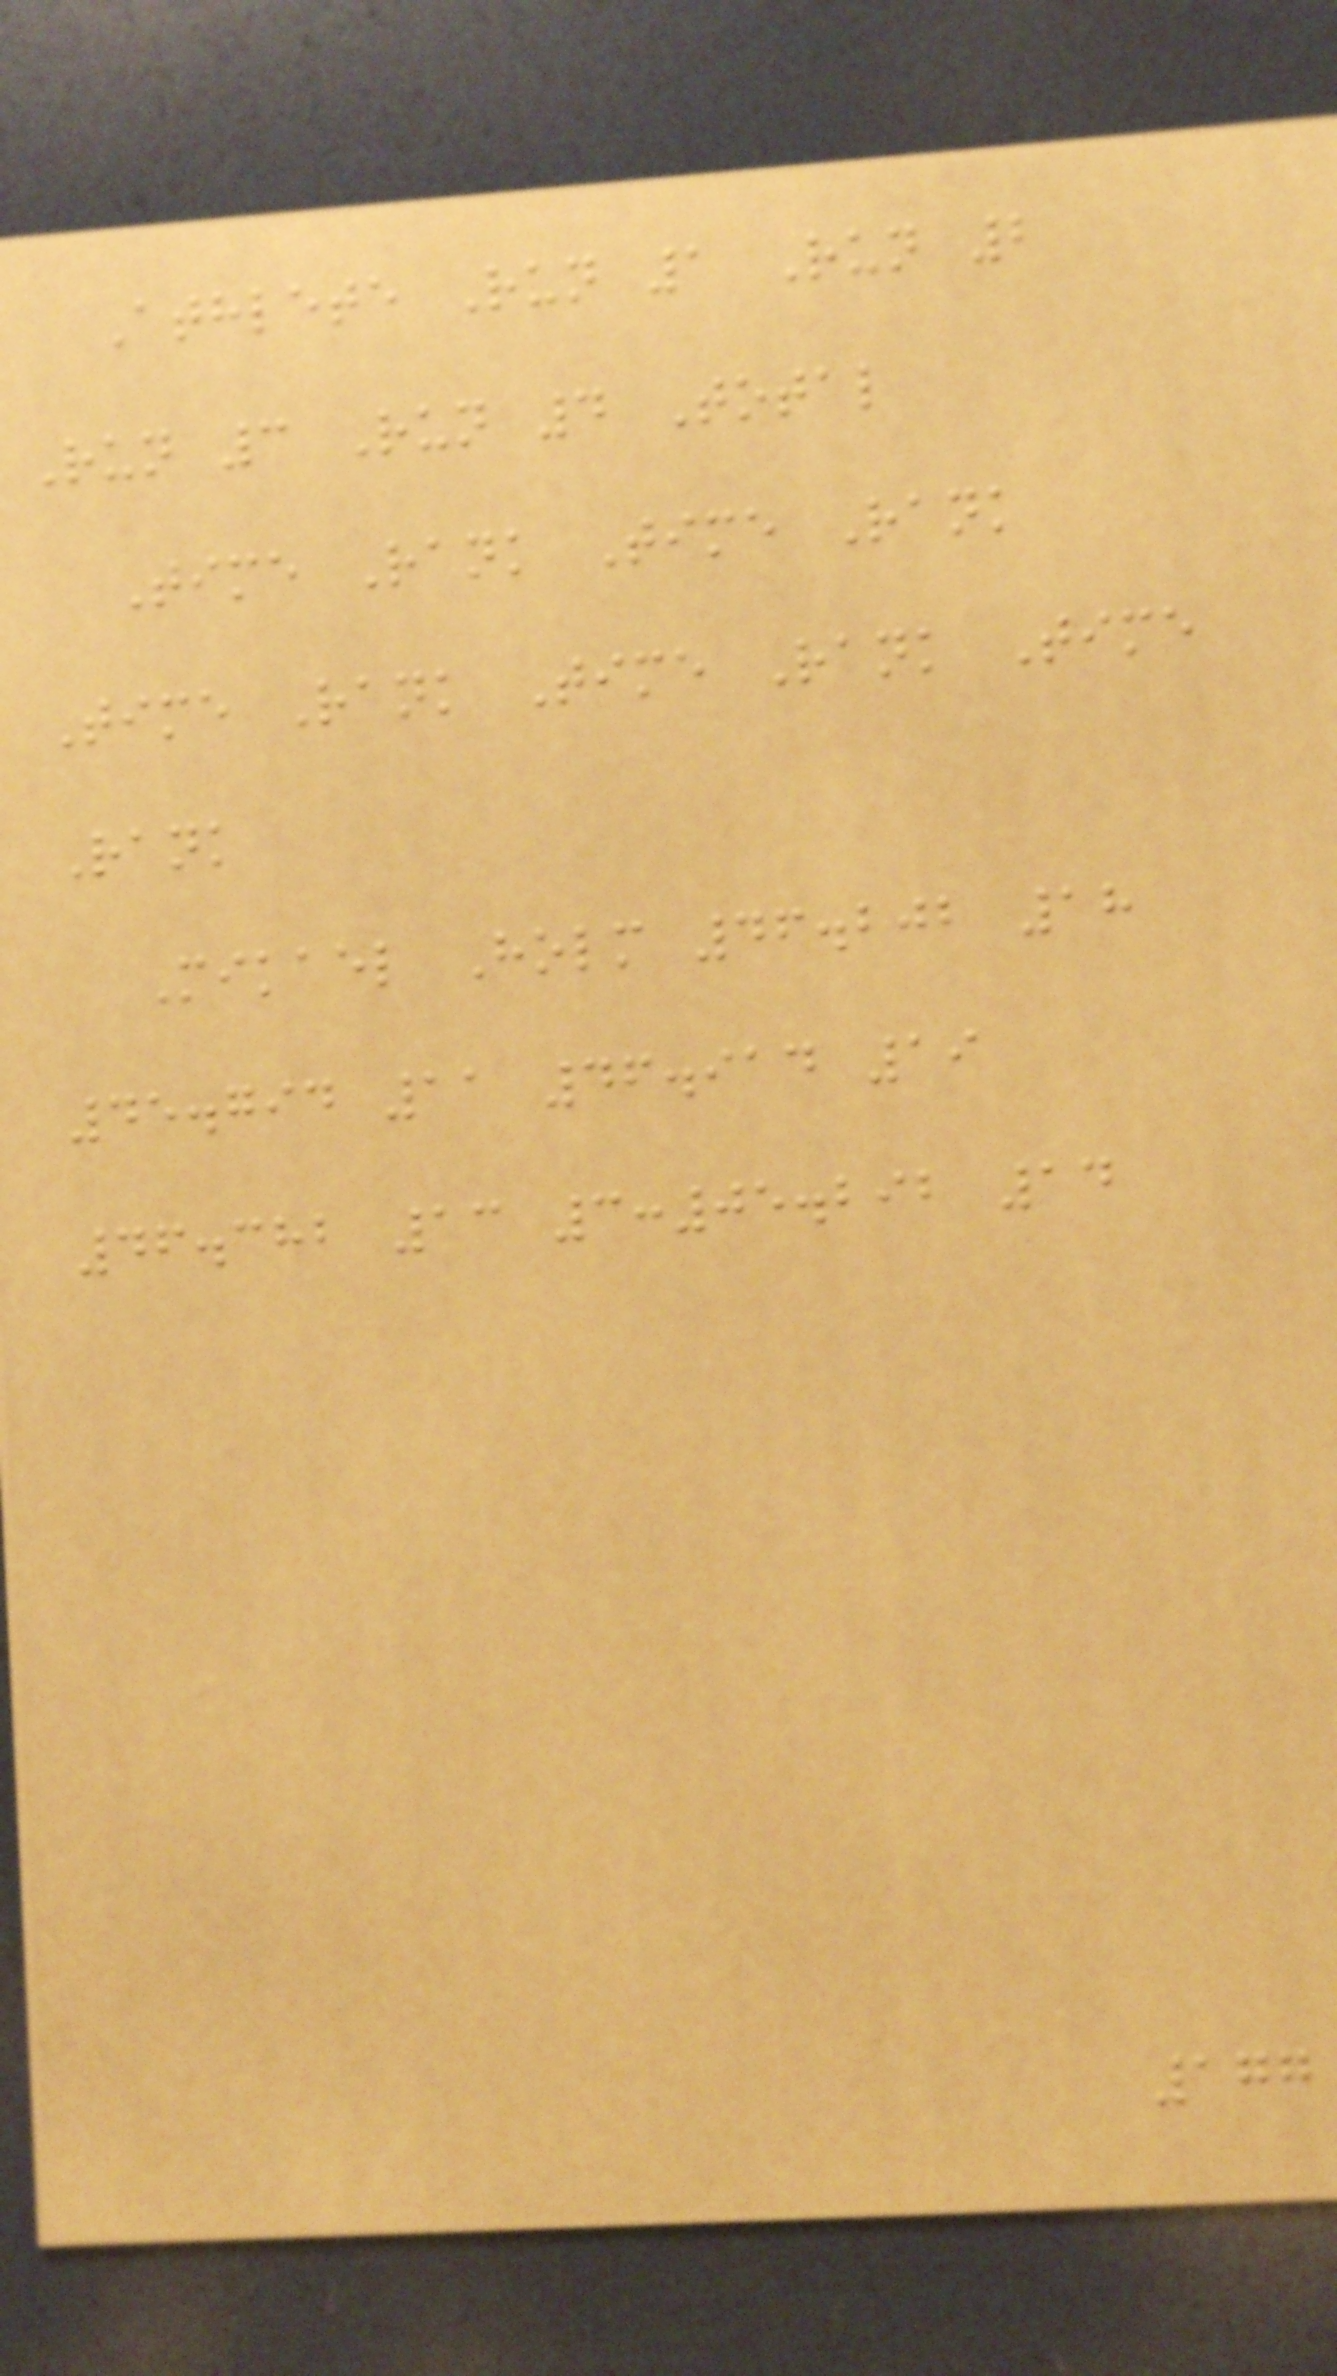Athlete Run 1 Run 2
Run 3 Run 4 Total
Time Rank Time Rank
Time Rank Time Rank Time
Rank
Mikael Holm 46.202 18
45.794 11 46.914 19
46.382 13 3:05.292 14
177
